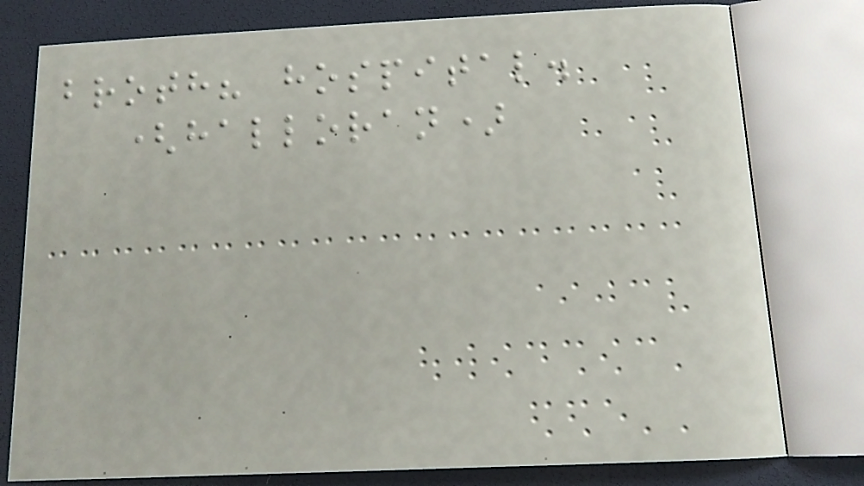broth? hospital.
(halloran)
